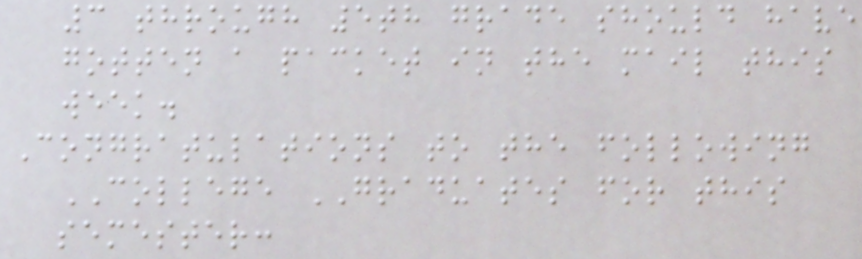3 through 5th grade should have
gotten a packet in the mail this
week.
Congratulations to the following
COLLEGE GRADUATES for this
semester:
